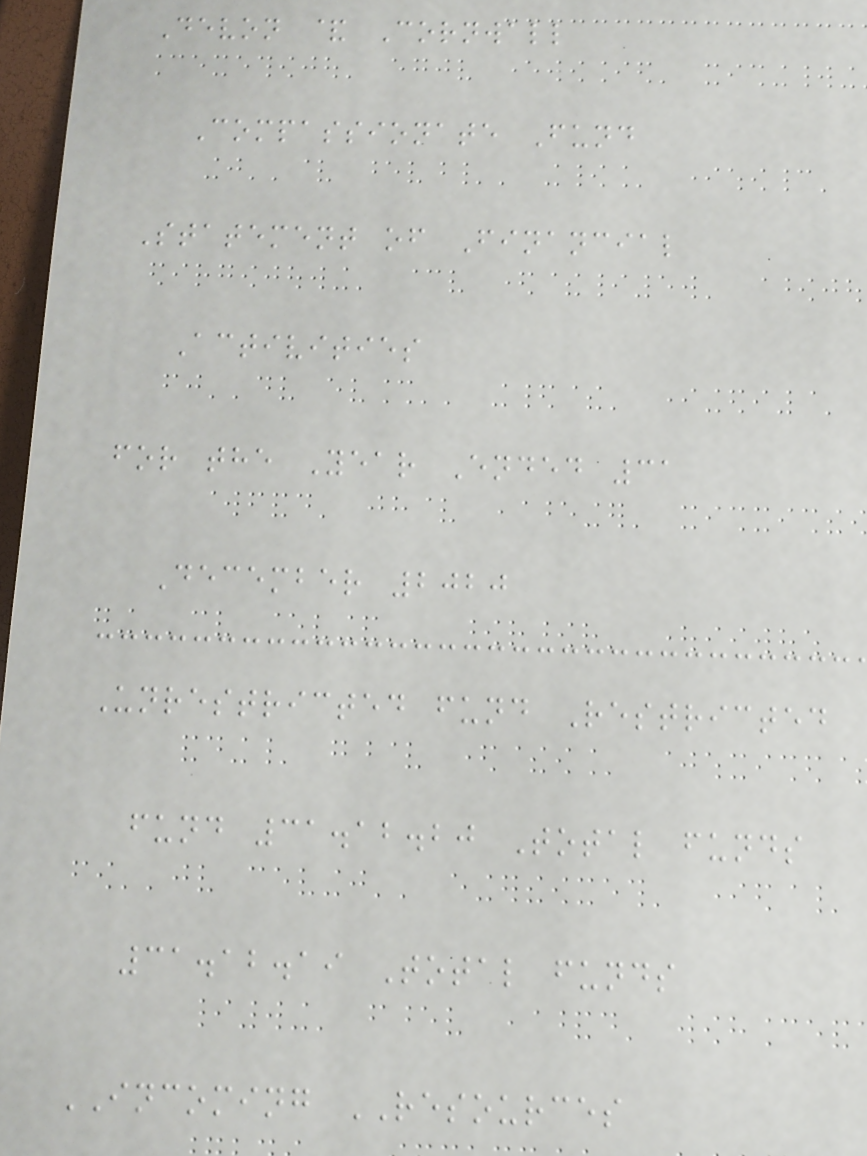Devon & Cornwall
Compassionate Fund
Statement of Financial
Activities
for the Year Ended 31
December 2020
Unrestricted fund Restricted
fund 31.12.20 Total funds
31.12.19 Total funds
INCOMING RESOURCES
